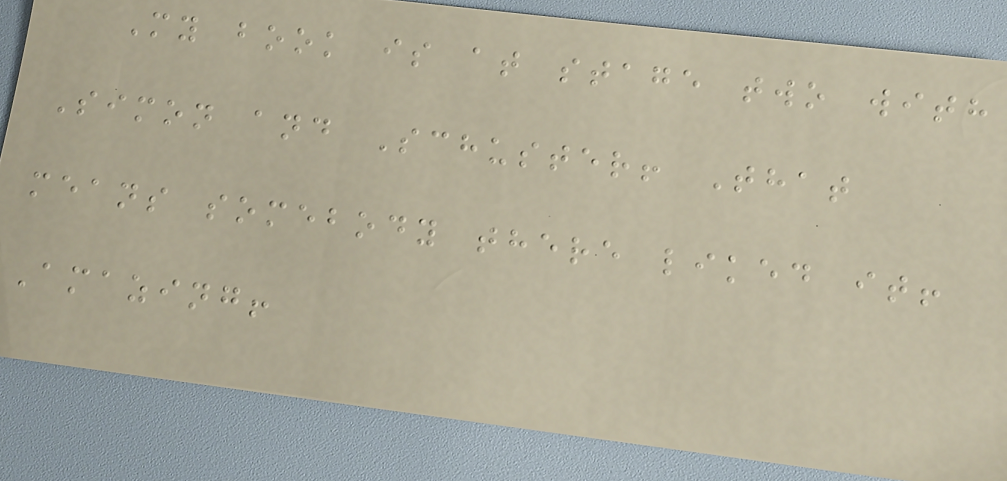My book is at stage two with
Simon and Schuster! That
means somebody there liked it!
Amazing!
